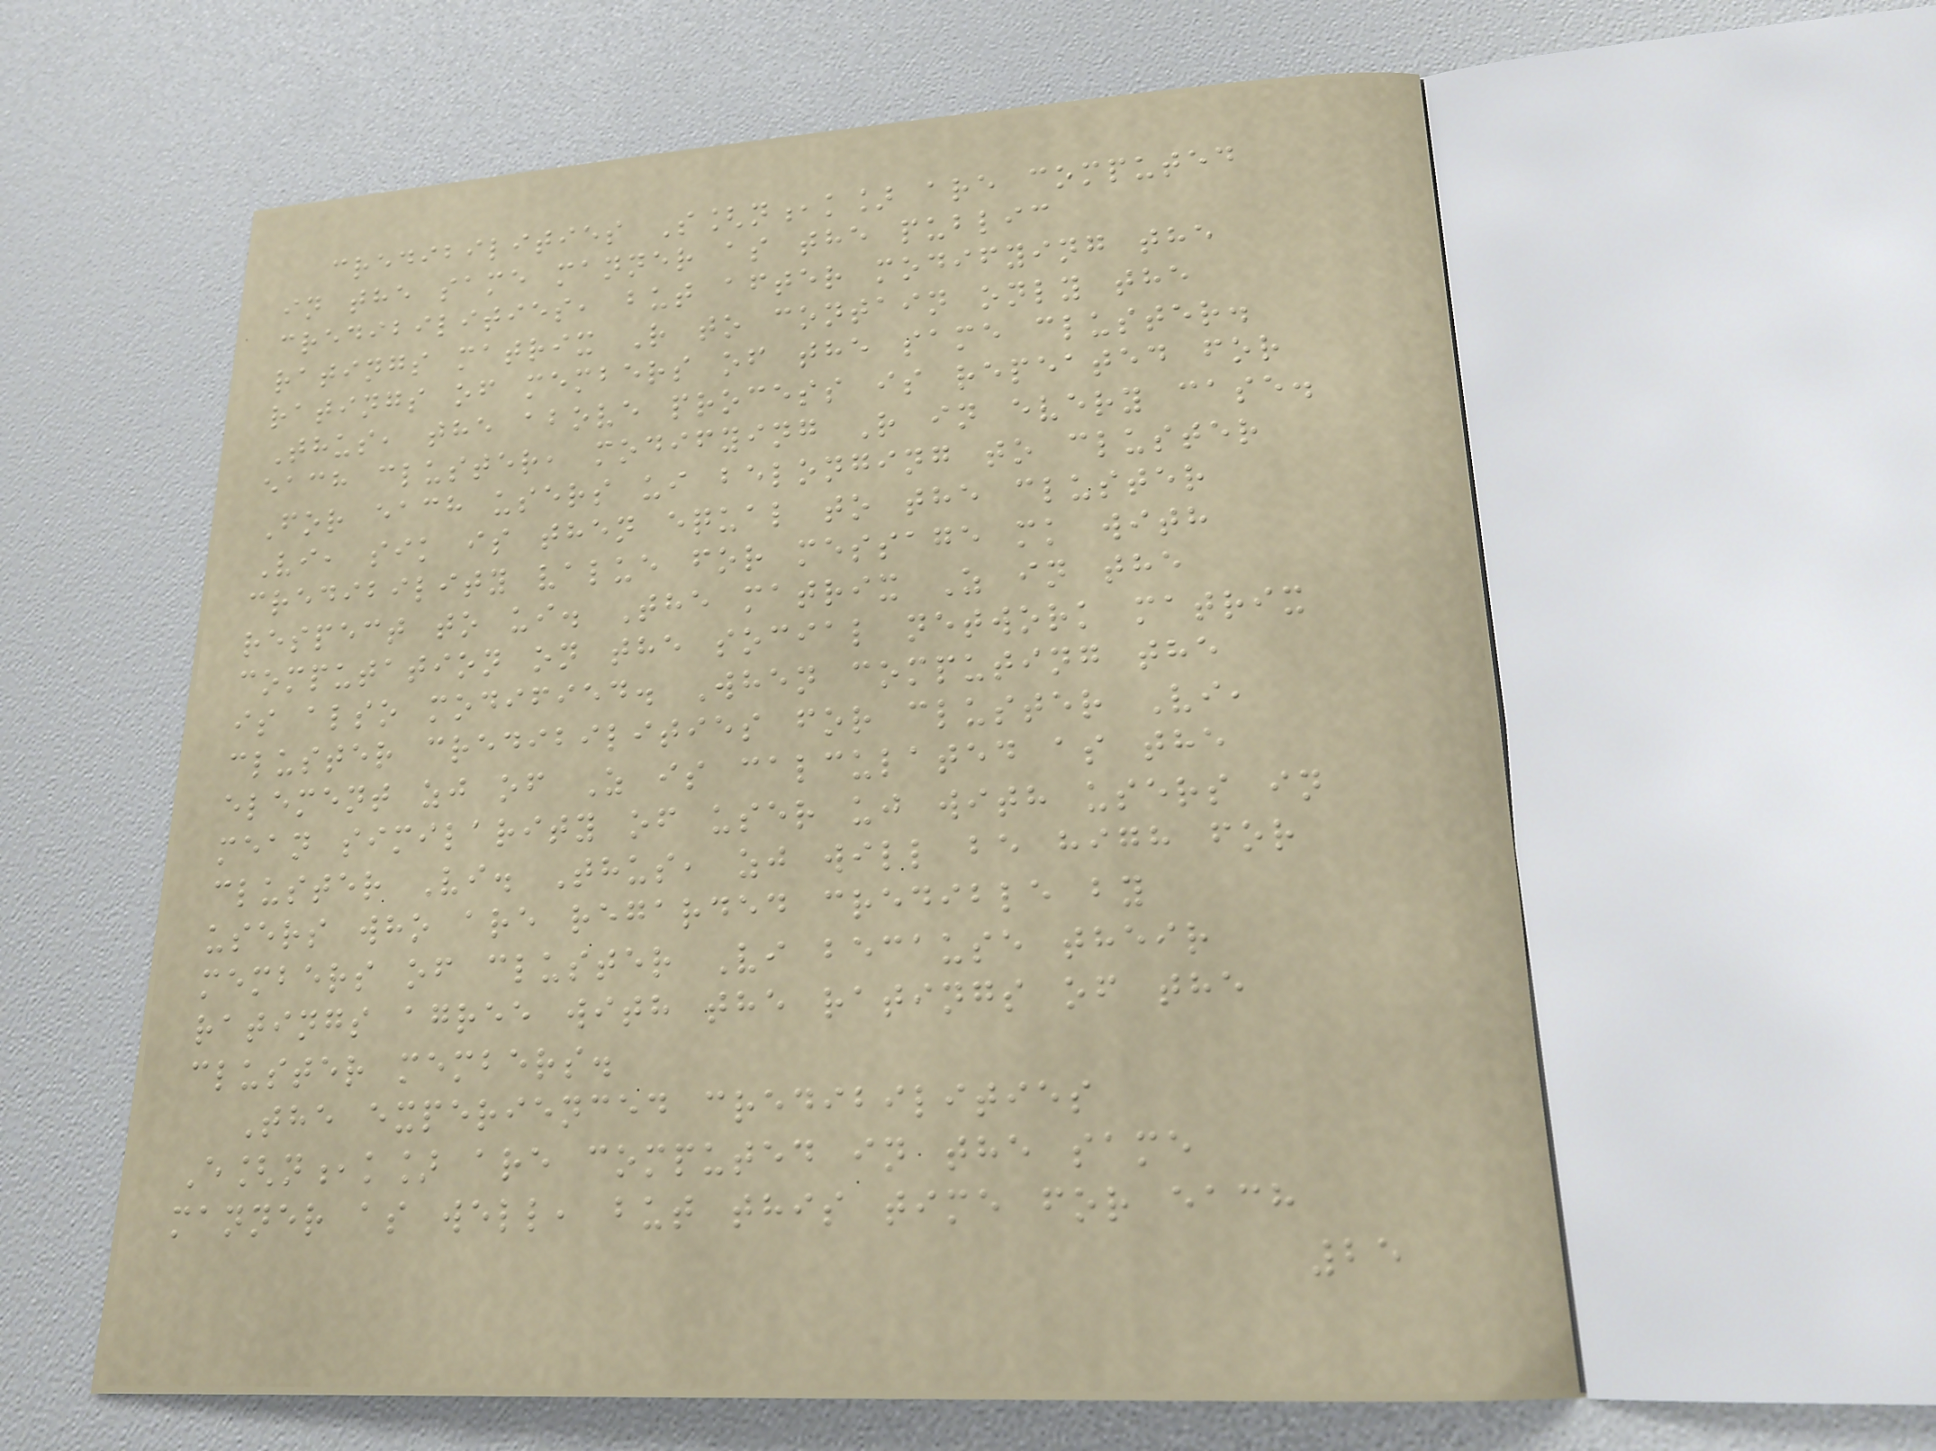credibilities S[n,k] are computed
in the same manner as the public
credibilities, but after modifying the
ratings matrix R to contain only the
ratings of members of the same cluster.
Thus, the above process is repeated for
each cluster, modifying R in every case.
For each users ui belonging to cluster
Vi, sik is then equal to the cluster
credibility value for message mk with
respect to ui. The matrix Z in the
computation on the social network matrix
is also modified. When computing the
cluster credibilities for cluster Vi,
element zj of Z is calculated as the
mean similarity of user uj with users in
cluster Vi. Thus, zj will be high for
users who are regarded credible by
members of cluster Vi because their
ratings agree with the ratings of the
cluster members.
The experienced credibilities
E[n,k] are computed in the same
manner as well, but this time for each
25
